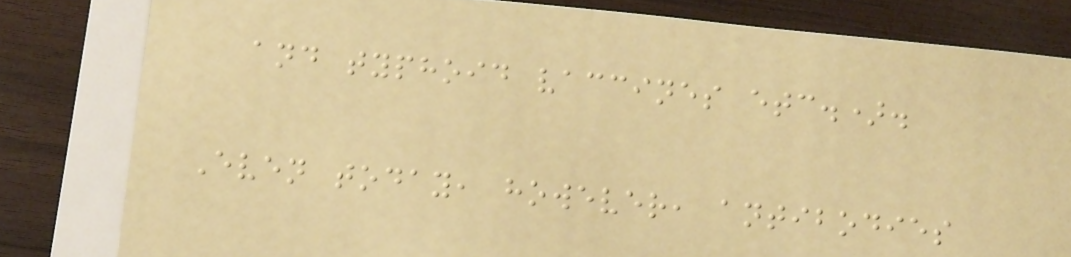and typhoid vaccines etc.).
Even today, however, antibodies
